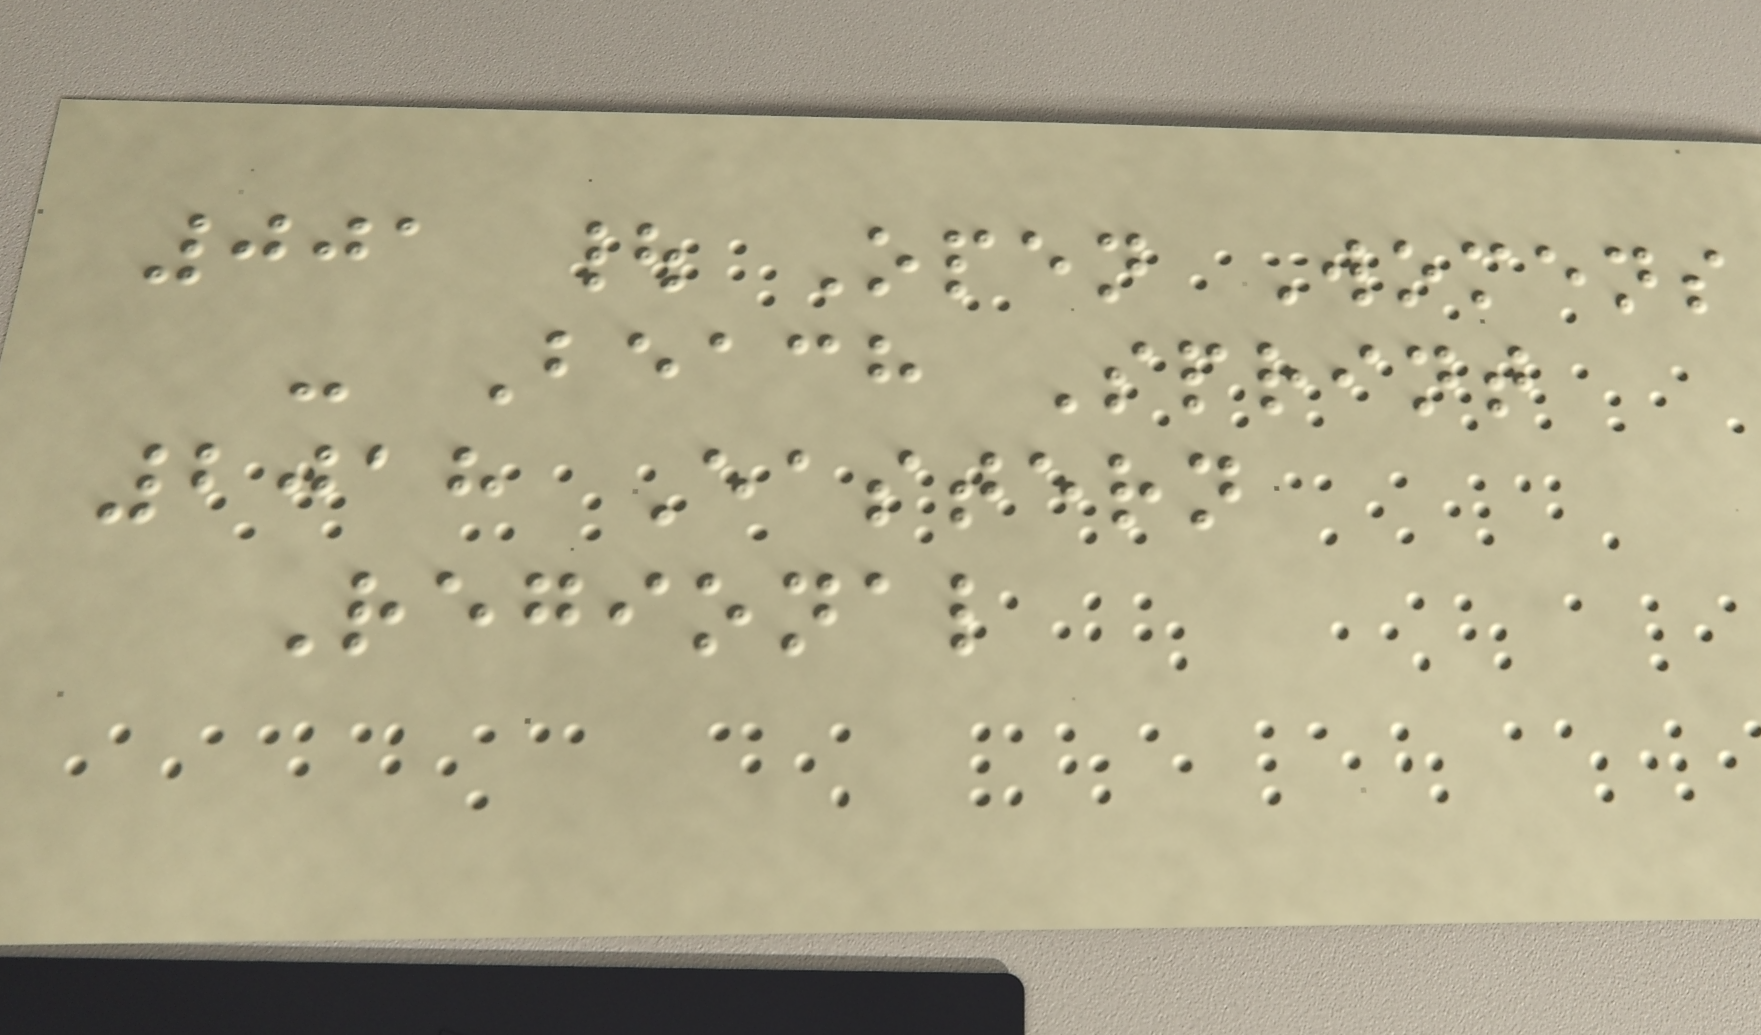001 | Open Womens
- Beach Sprint
2018 Eastern
Regional
